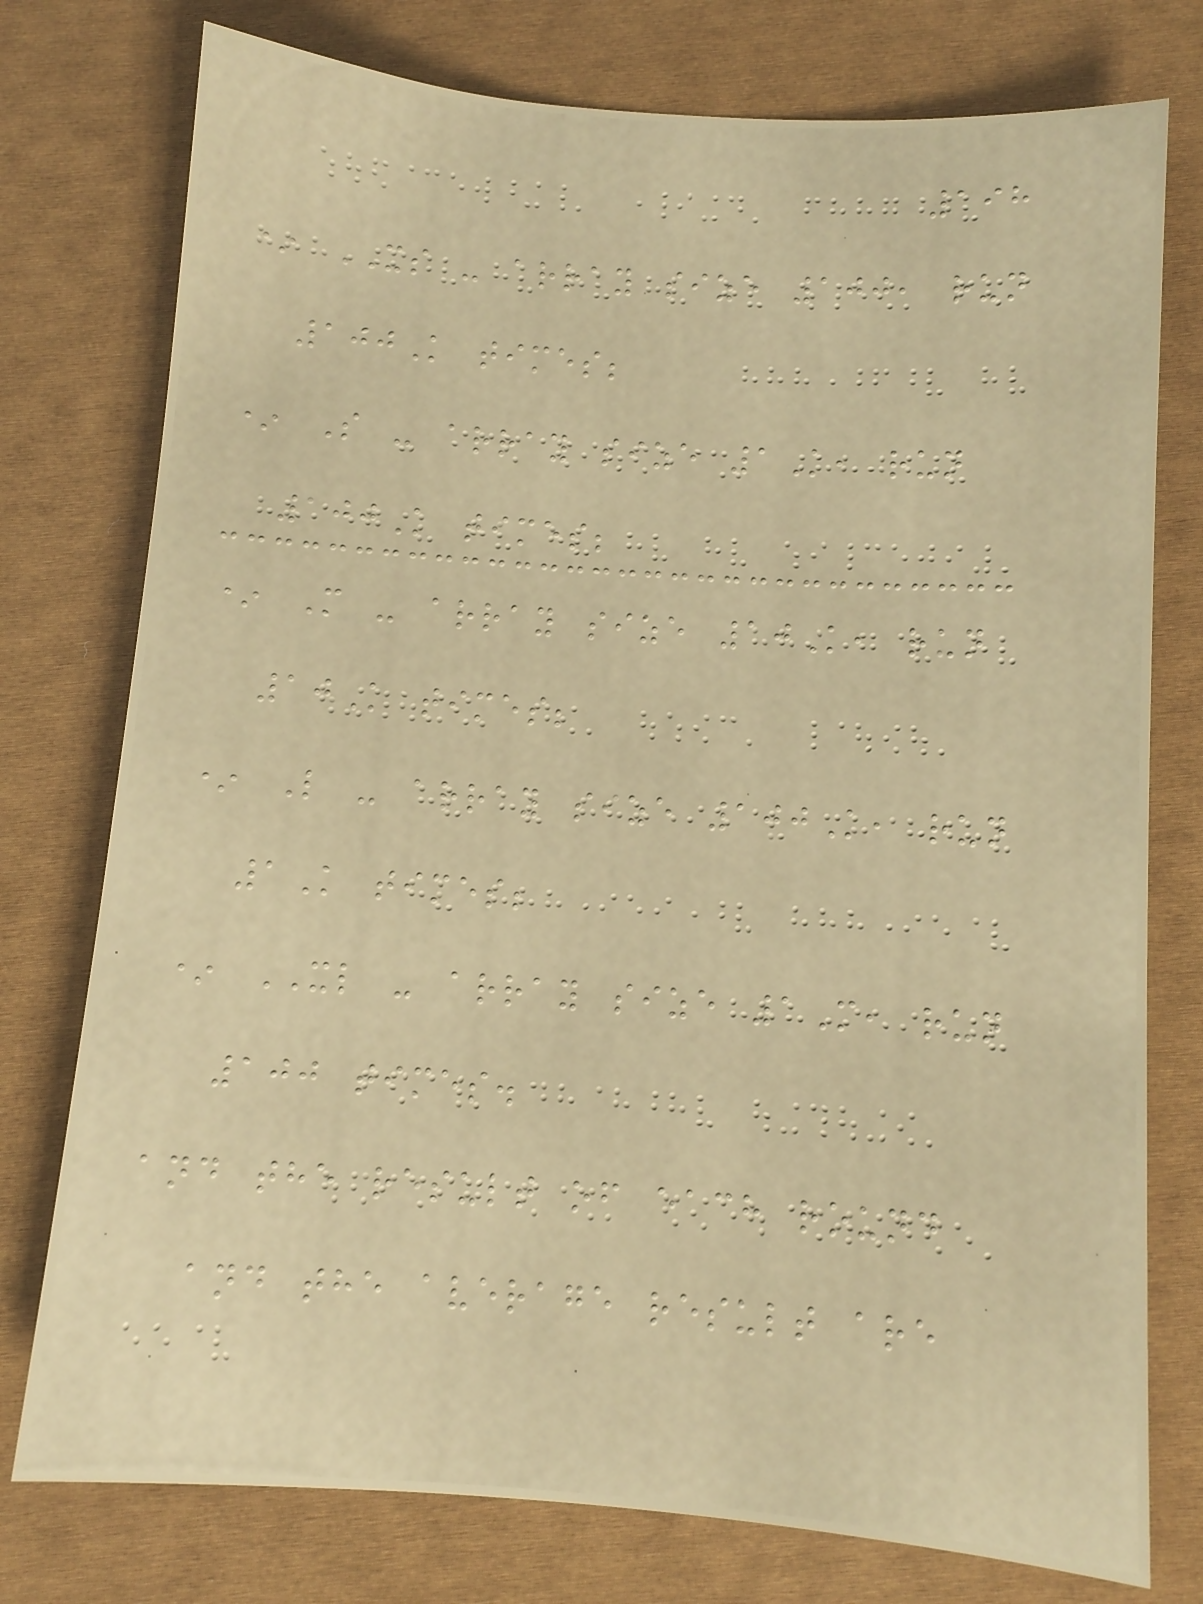198
* XS - array size 100, run
100K times;
* S - array size 1K, run
100K times;
* M - array size 10K, run
10K times;
* L - array size 100K, run
1K times;
* XL - array size 1M, run
100 times.
and the result of each round
and the average result are
